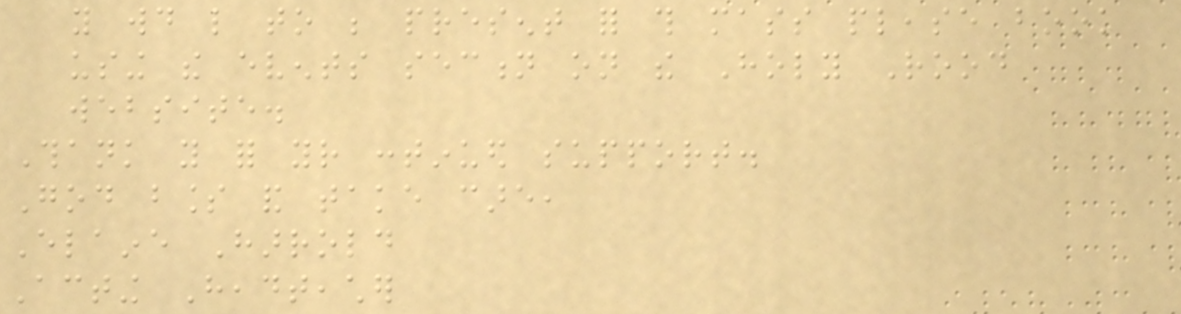you would like to be present for this mass please book
using the events section on the Holy Rood
website.
Thank you for your continued support.
God bless and take care,
Elaine Harrold
Acting Headteacher
